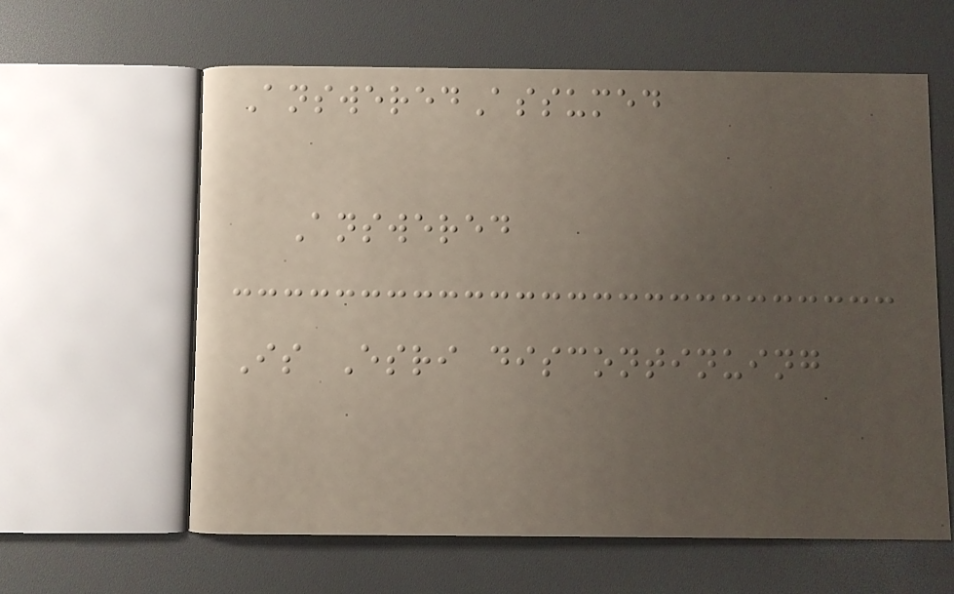AnsweredAssumed
Answered
Is Esri discontinuing
